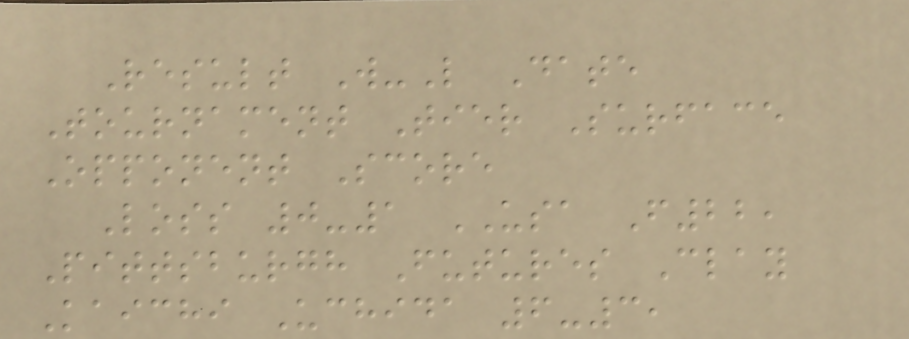Result W-L Date
Tournament Tier Surface
Opponent Score
Loss 0-1 USA F22,
Pittsburgh Futures Clay
Kaichi Uchida 6-3,
